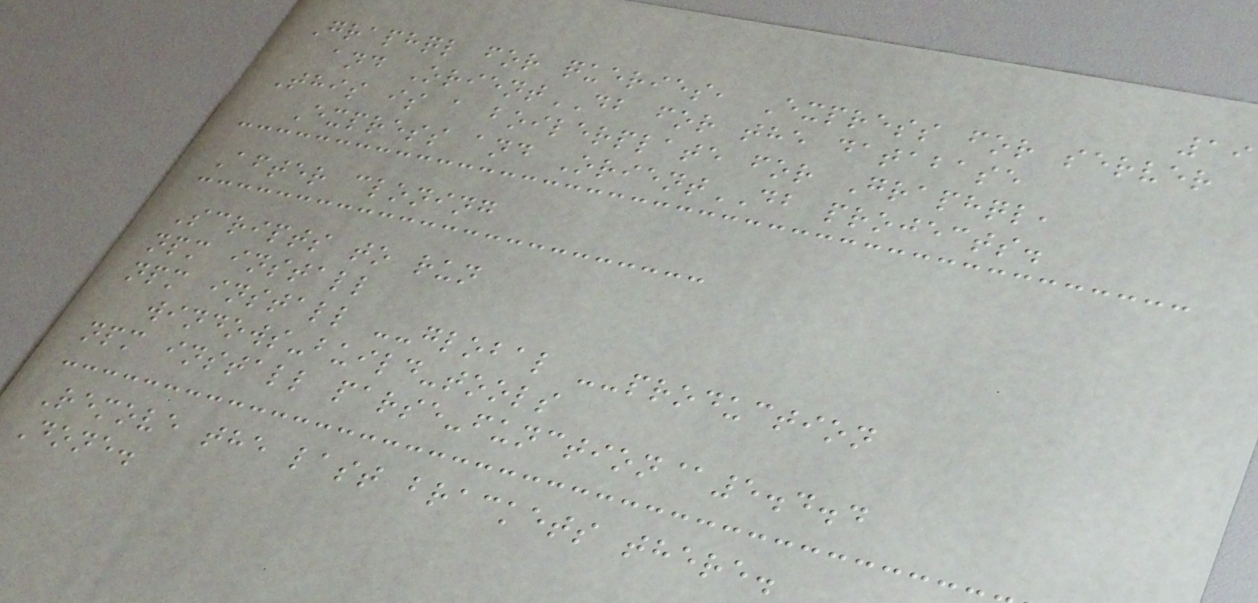19
Graphql for queries, Express for server
and OrientDB for the database
This is a boilerplate for Graphql,
Express and OrientDB projects.
After cloning
Scripts to run
npm install
npm install --global --production
windows-build-tools
npm install parse-function@5.4.4
Remove the last brackets there.
Done.
